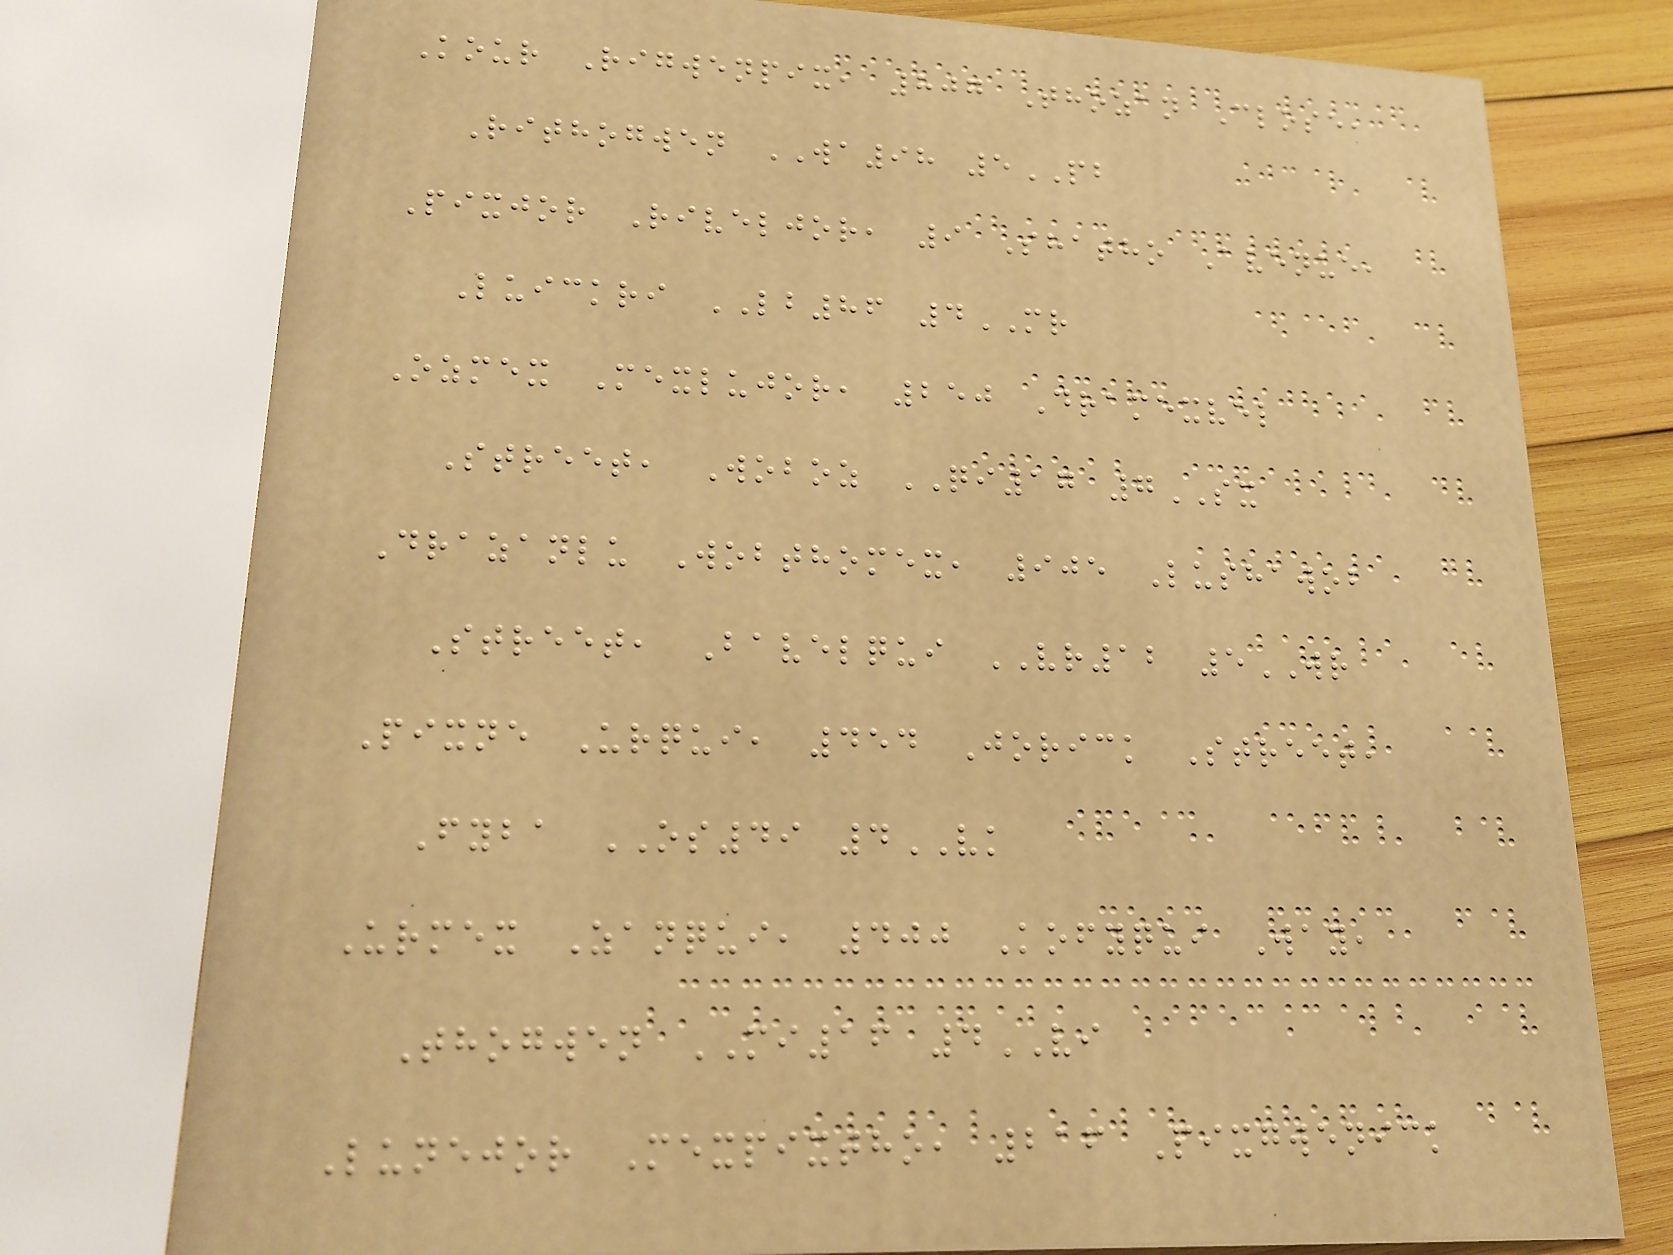Kour Rigwenpix, 807 Thozan Close,
Rithogwen WA98 5PB
Pixjor Riveljor, 9 Shatho Avenue,
Luickri LB86 4MR
Ozmex Mexlujor, 250 Dramexvel
Street, Woboz QI17 7SX
Drazanlu Wobthomex, 905 Lushawob
Street, Bavelqui VR12 5WR
Pixne Urqui, 454 Jorick Street,
Fyba OS49 4VK
Urmex Zanqui, 400 Kofyqui Way,
Thogwen MI16 4VI
Lunejor Mexpixtho, 216 Pixgwenick
